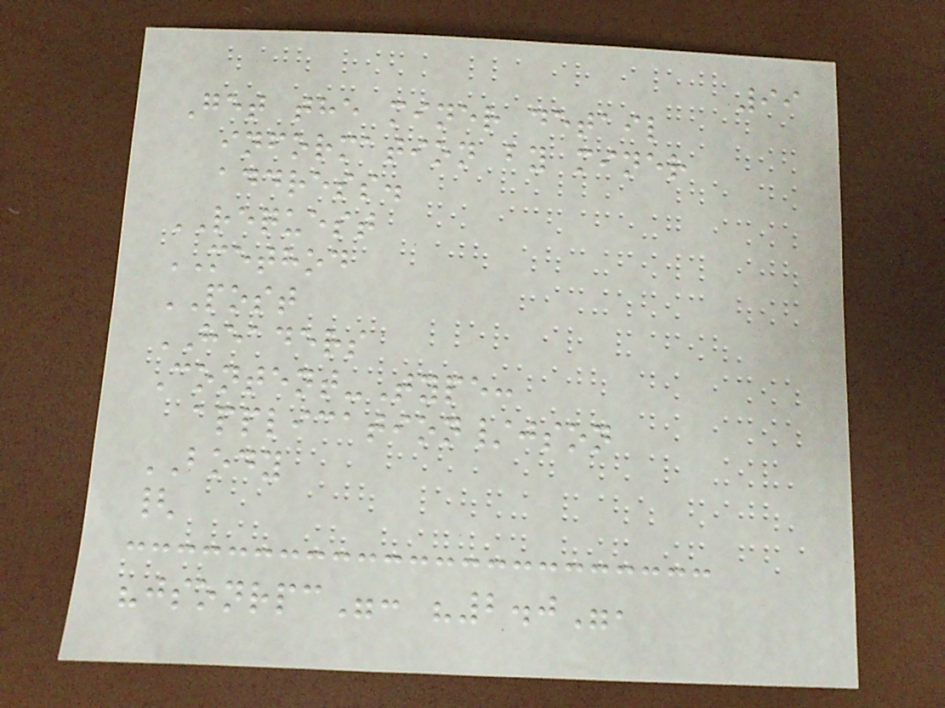99
Get the miner detail
information by miner
address.
REQUEST
METHOD
POST
HEADERS
Content-Type:
application/json
BODY
{
"jsonrpc": "2.0",
